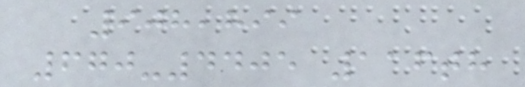908,899
670-4405 116th
